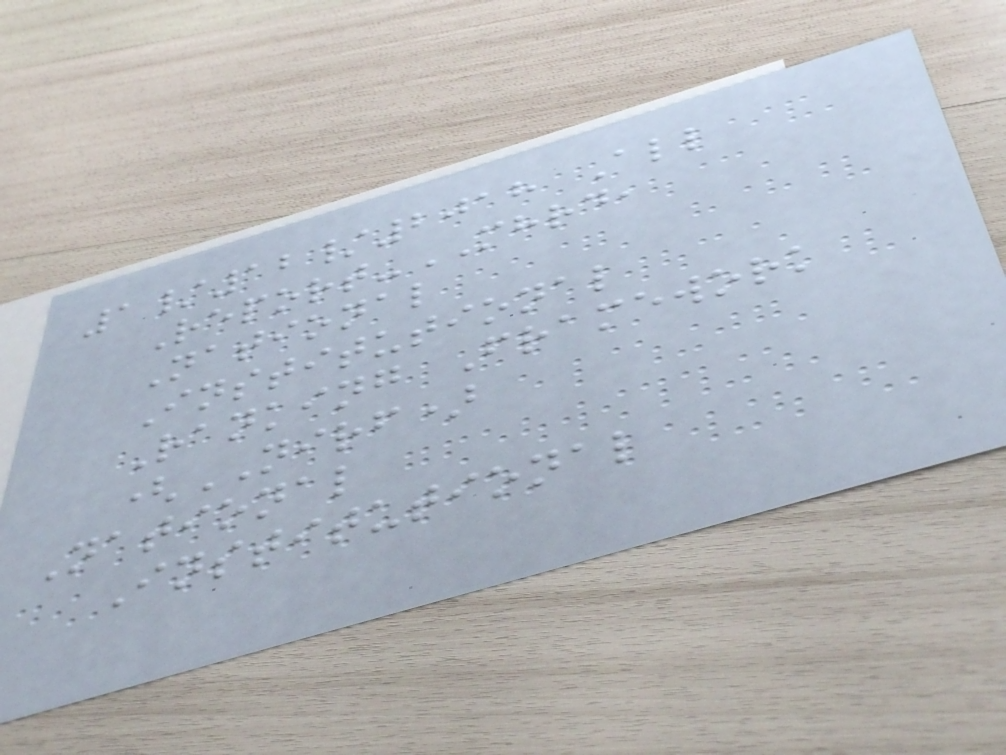1/12/2018 All
Report-MHRD,
National
Institutional
Ranking Framework
(NIRF)
National
Institutional
